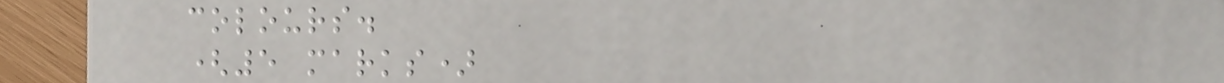colours.
(5 marks)
